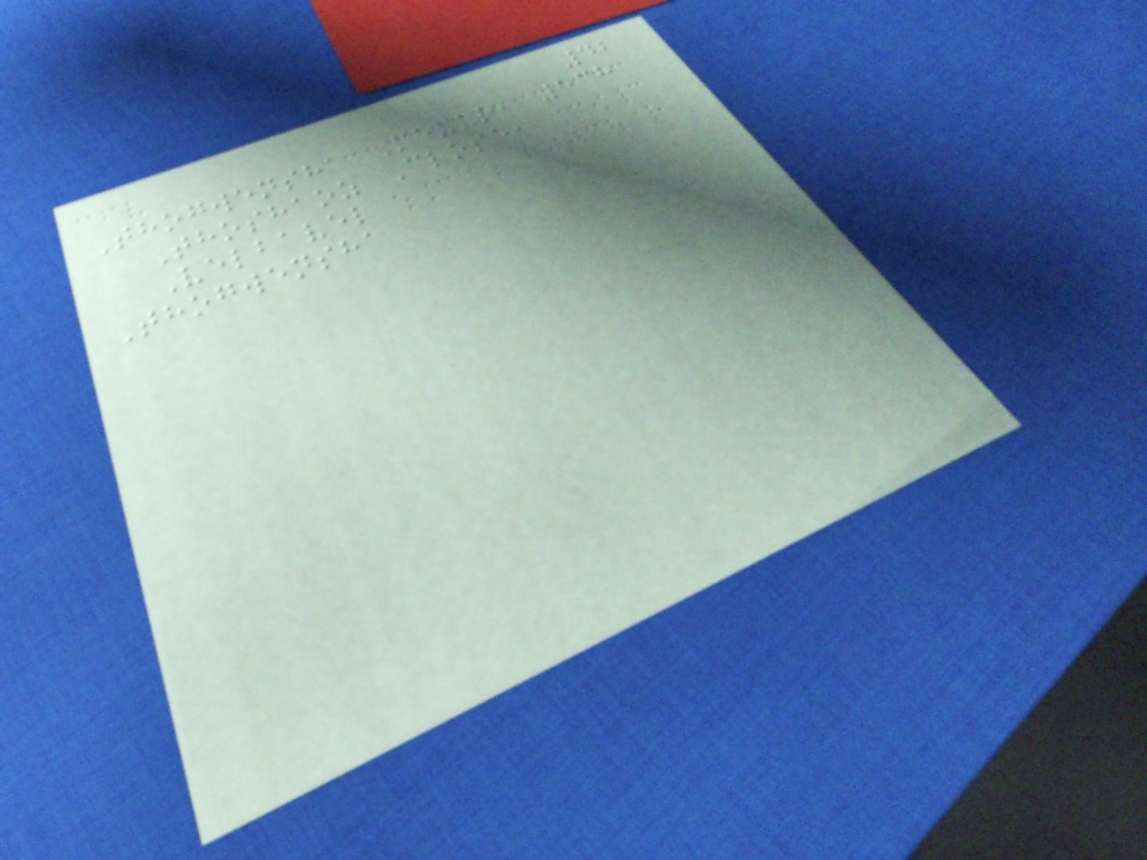42
Thogwensha Mexur, 538
Thoshaoz Close,
Velbavel
Thogwensha
